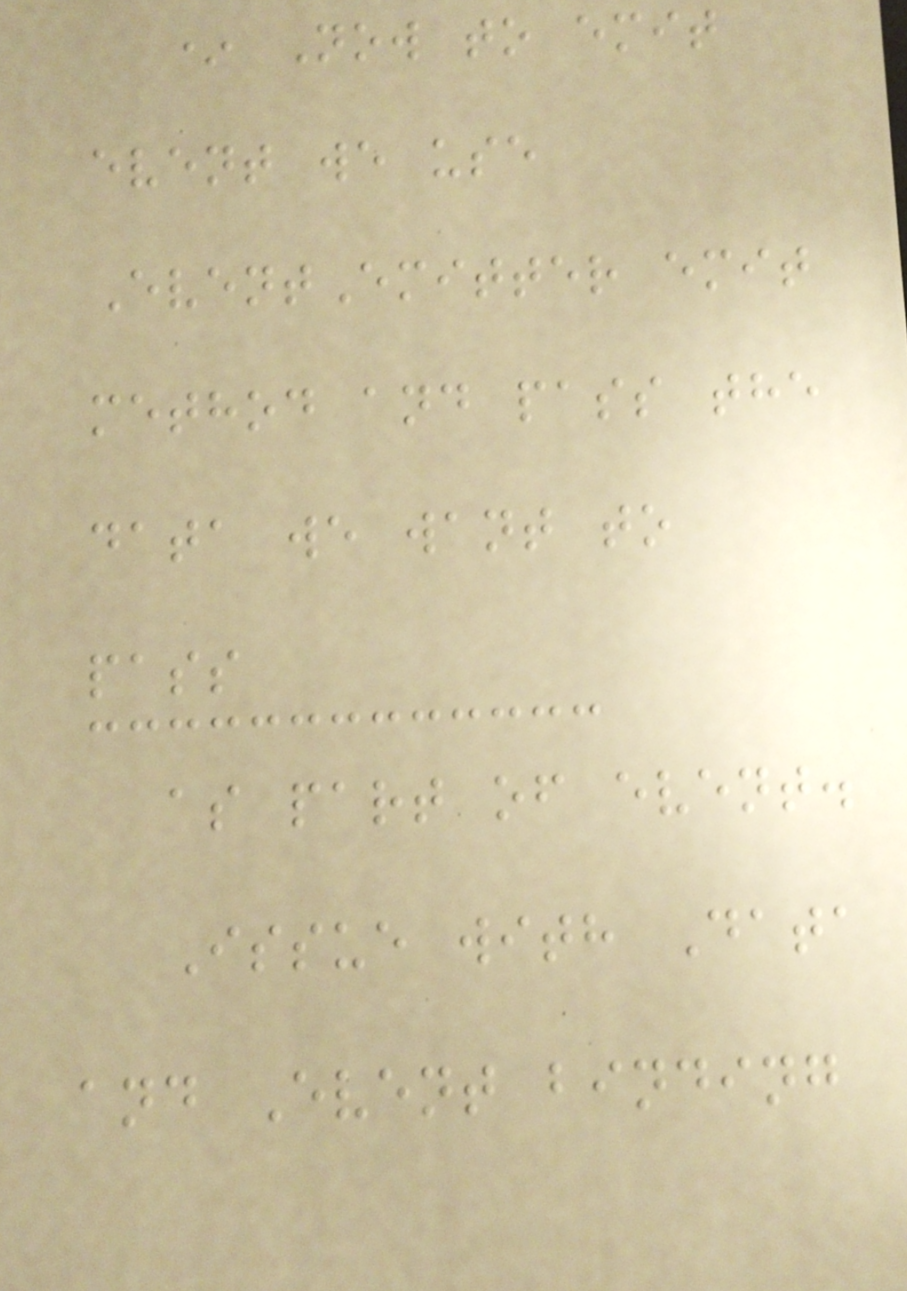* Now to emit
event we use
EventEmitter emit
method and pass the
data we want to
pass
as part of event.
Issue with Data
and Event binding
